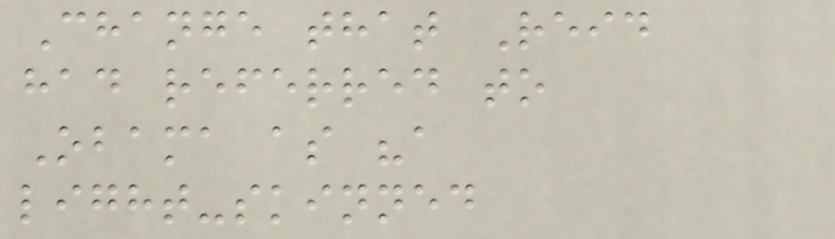Change that Reid
had referred to
Obama as "a
light-skinned
